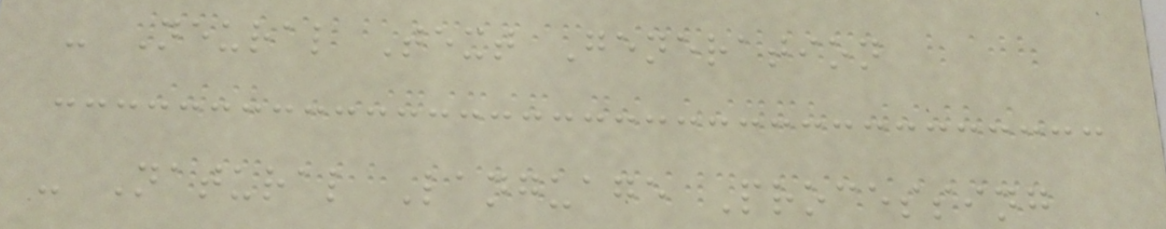- Neural Text Generation
- Natural Language Processing
